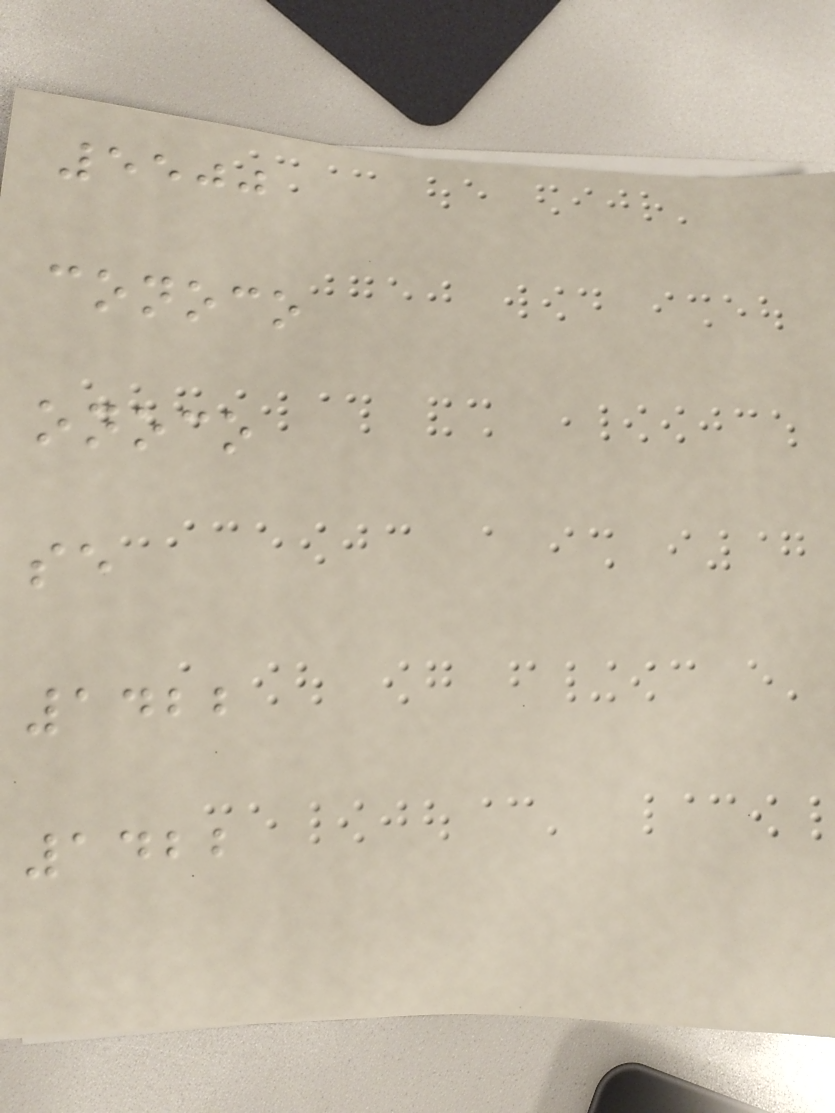5500
conoco
onoco
se
1422
1422
